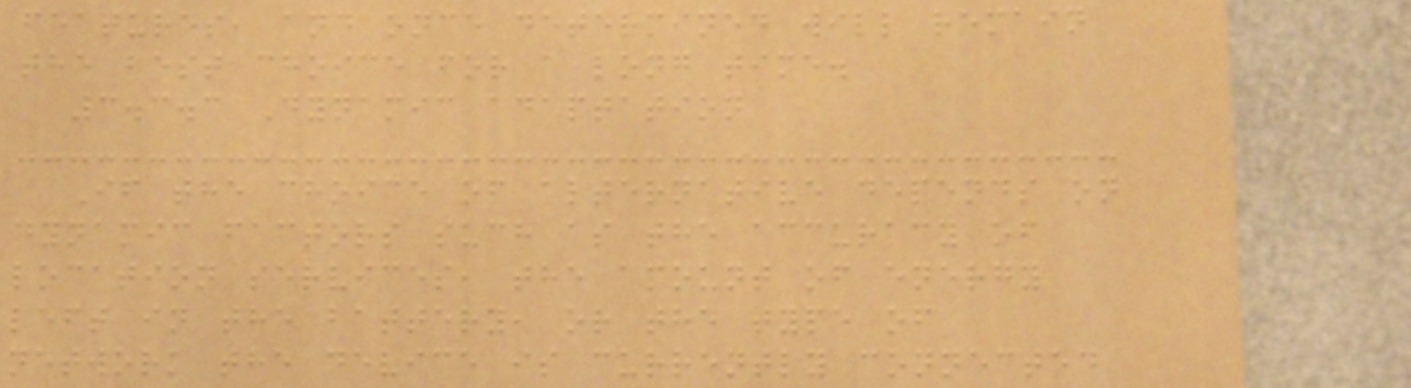features, and once determined will remain
the best choice for a long time.
3.3.3 Dynamic adaptation
If the choice of alternative depends on
dynamic factors such as the accuracy of
location services, the amount of energy
left in the battery, or the type of
network the device is currently connected
